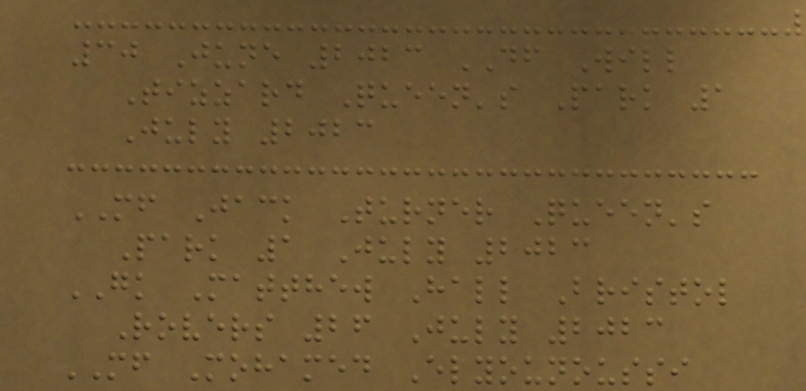30 June 2023 DF Will
Tizzard Queen's Park 1
July 2023
MF Jack Turner Queen's
Park 1 July 2023
GK Matthew Hall Bristol
Rovers 26 July 2023
MF Mohamed Elyounoussi
